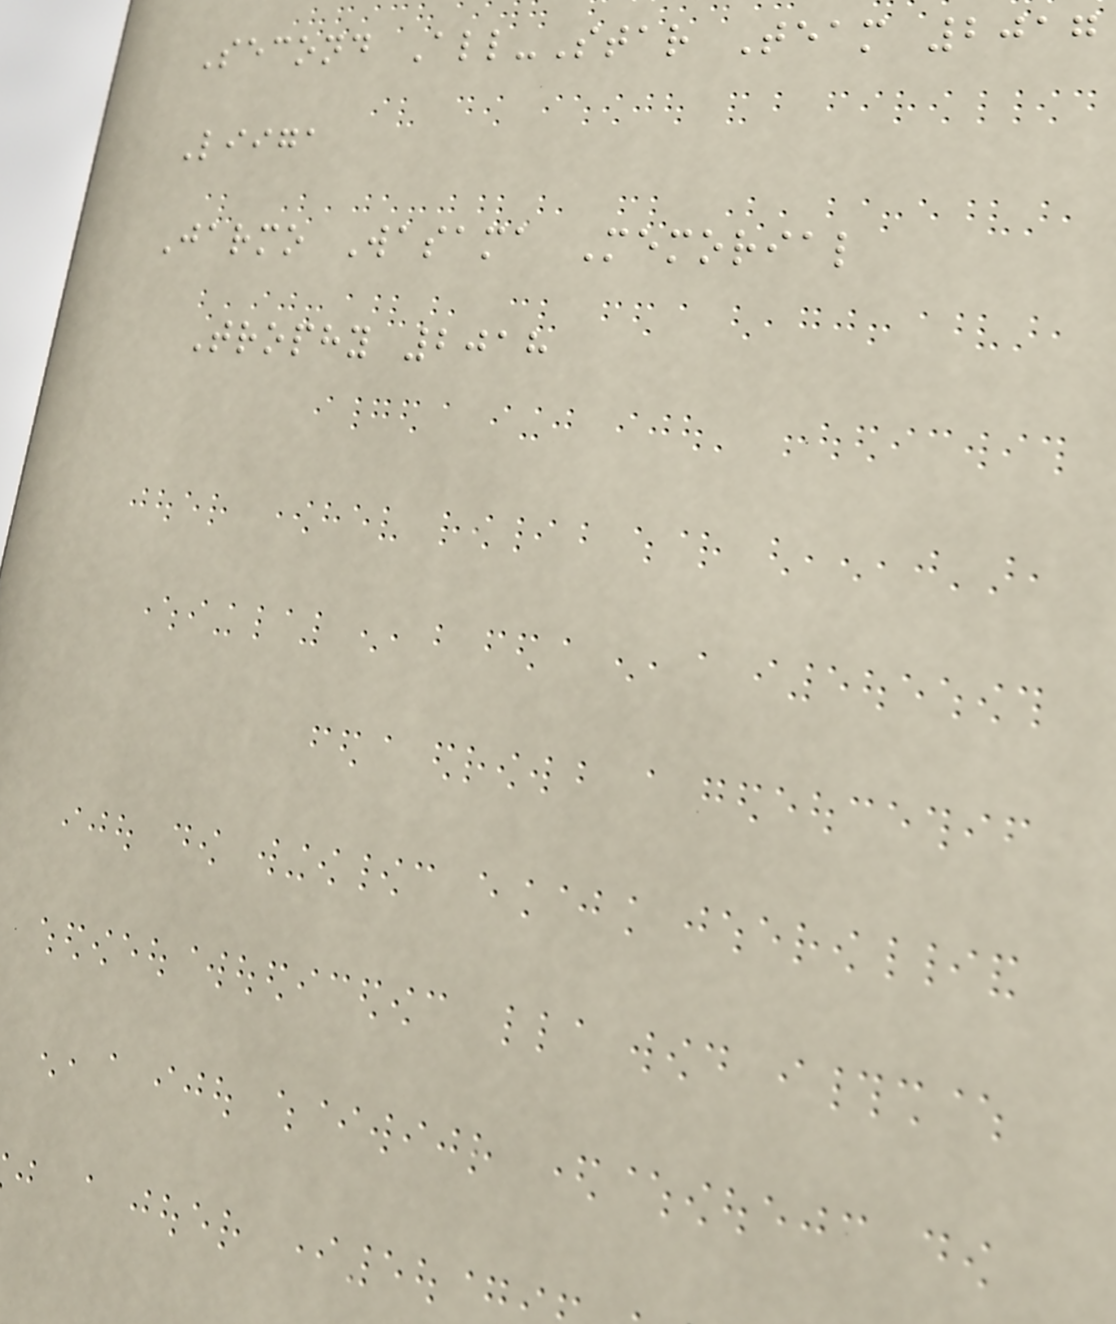Second All-Star Team 2017
Liiga
Jarmo Wasama Memorial
Trophy 2018
